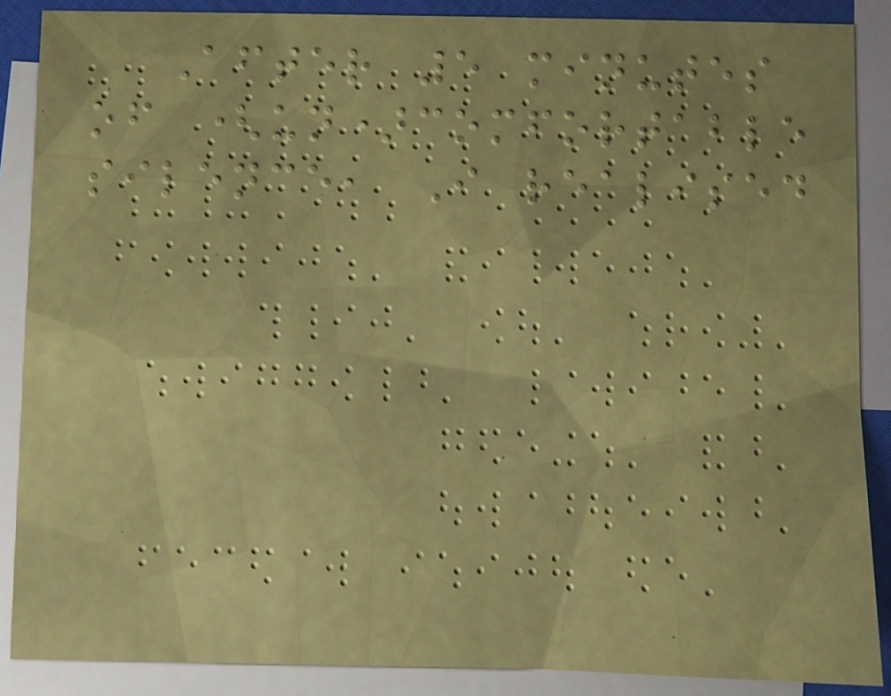After 5 minutes
of (un)comfortable
silence, I realised
